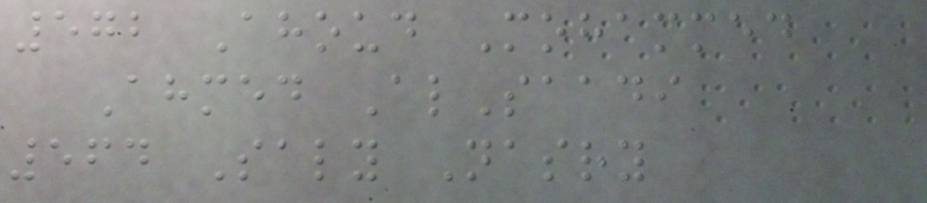572 Ahoud Mohammed
Ahmed AlSaadi
564 Saly Nasry
